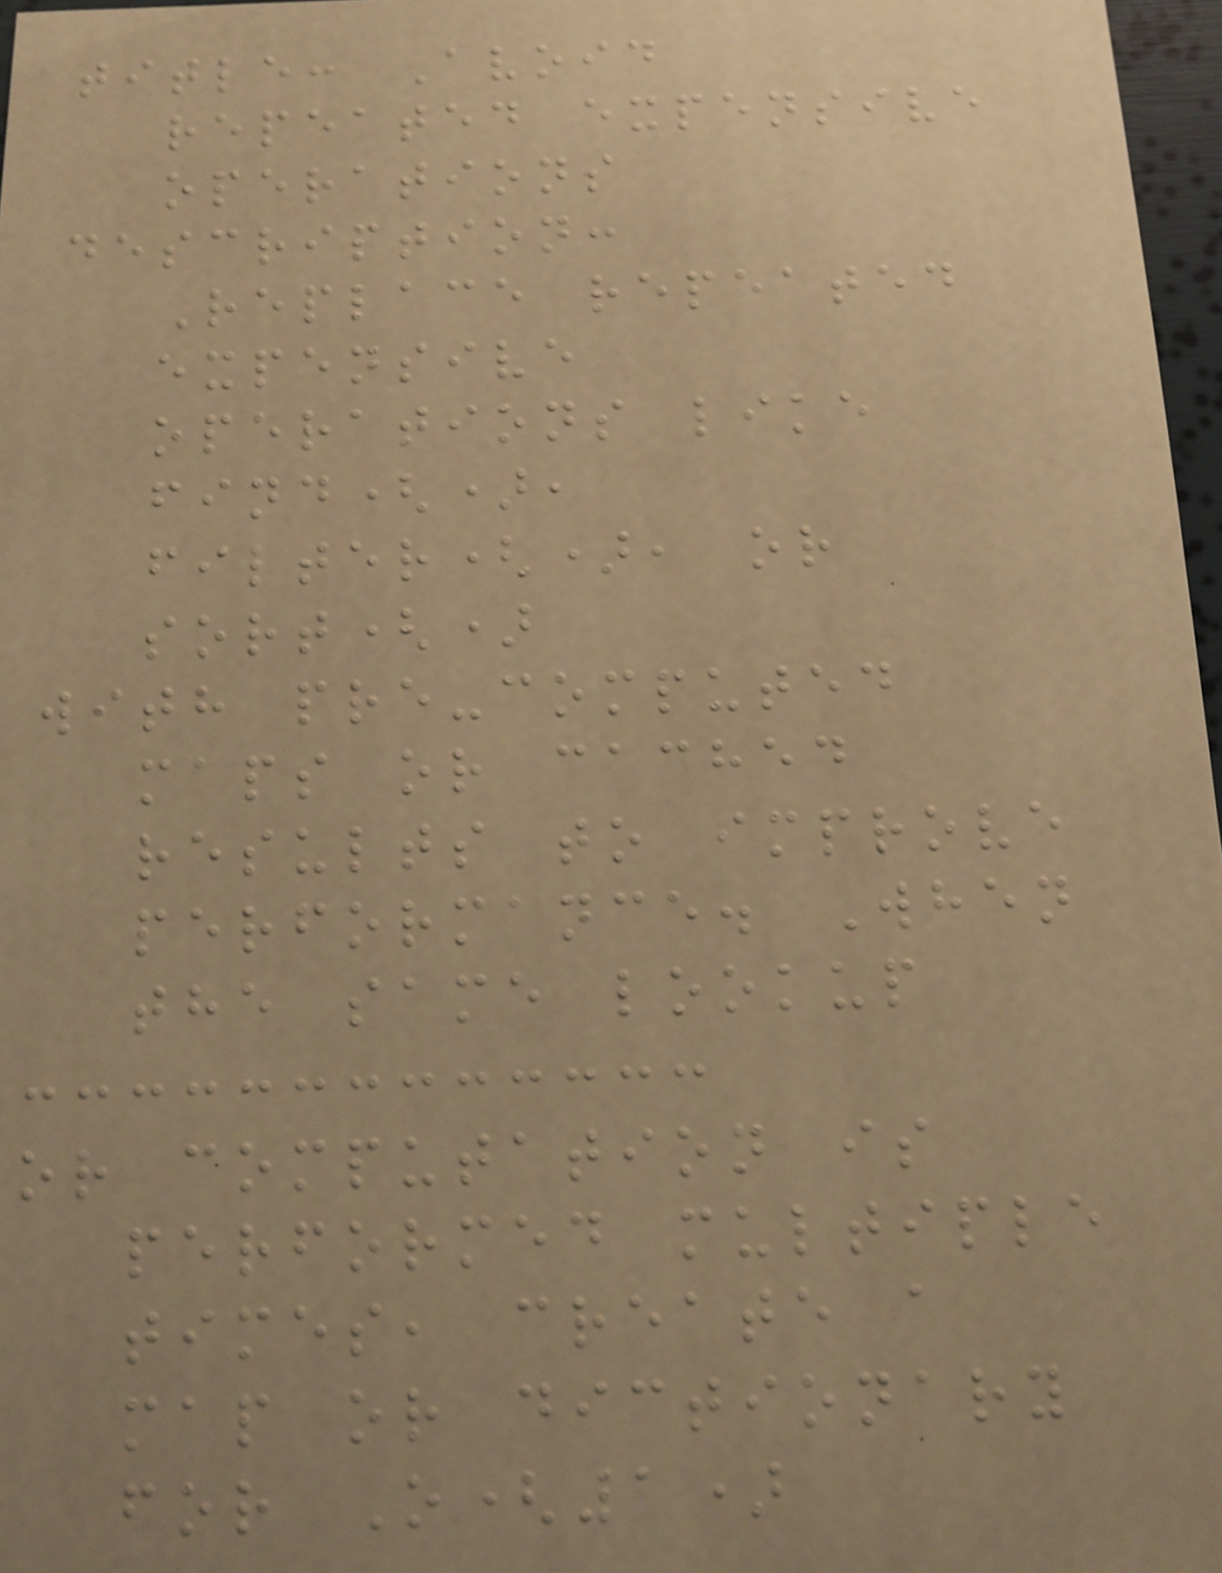title: Avoid
repeated expensive
operations
description:
Replace repeated
expensive
operations like
find(),
filter(), or
sort()
with pre-computed
maps or cached
results to improve
performance. When
the same lookup
or computation is
performed multiple
times, create a
map or dictionary
for O(1)
